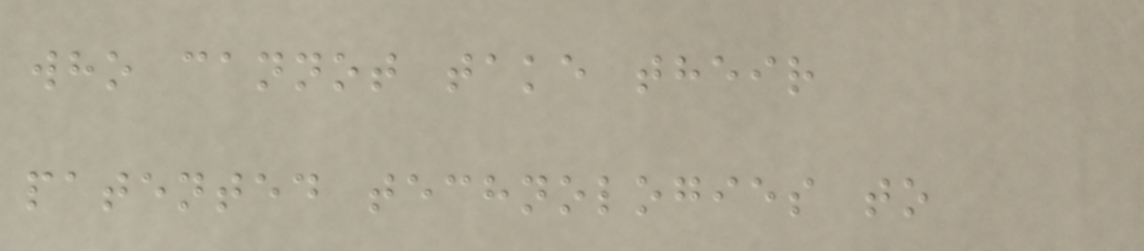who cannot take their
patented technologies to
